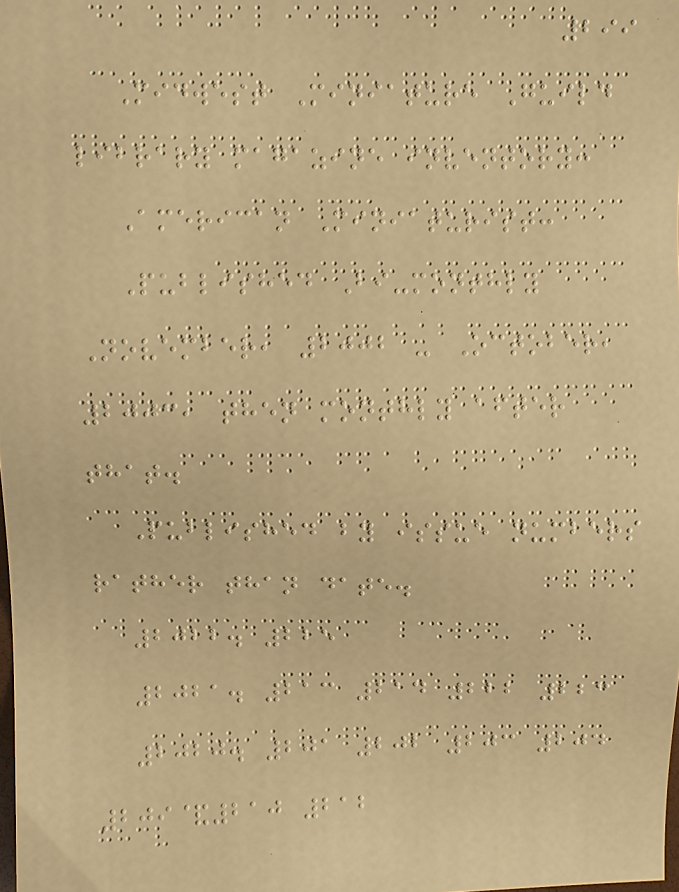299
Midwest Miniature Guild
library magazine inventory:
American Miniaturist:
Published Bi-monthly
November, 2002 - October,
2003, then monthly after
that.
Published by issue numbers
rather than date.
2022. 225
2021. 213 214 222 223
2020. 201 202 203 204
209&210 212
